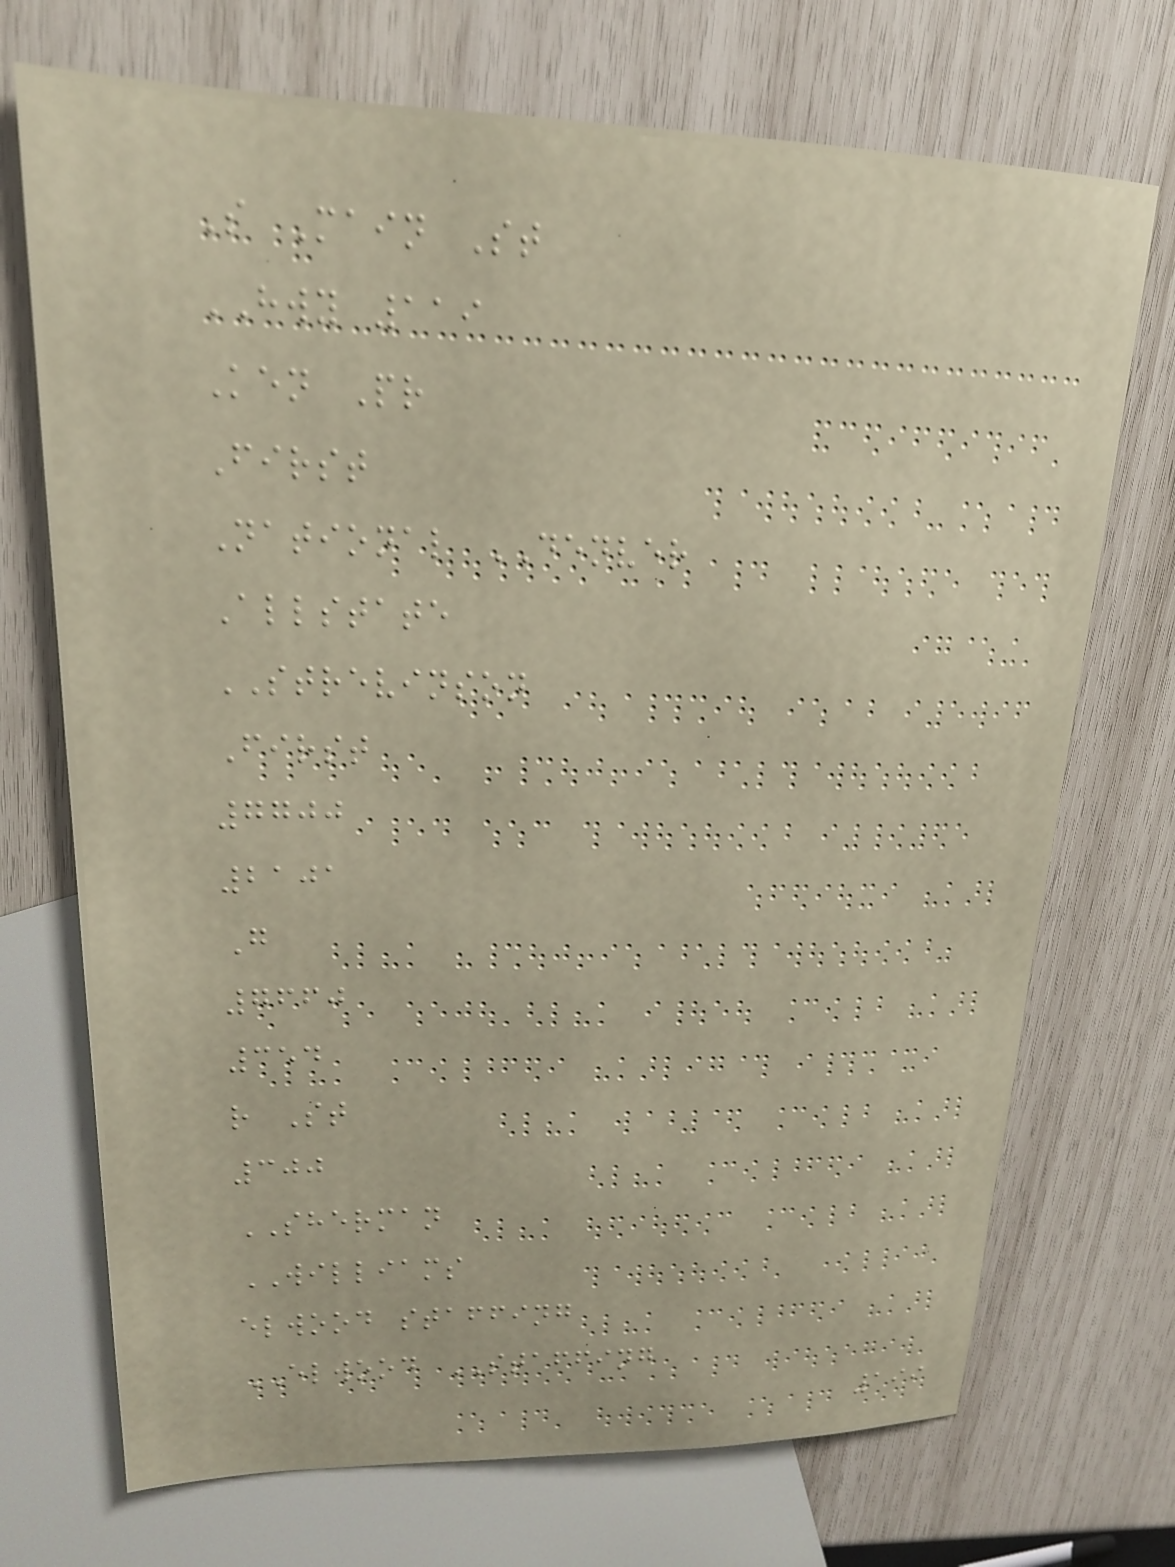S Main St
HWY 119
Ken Pr
First
National DENVER
Allstate
STREVINSON
First
7700
2101
G
7660
354
r St
300
SHERMAN
WILLIAMS
elwood staffing
ELWOOD STAFFING
199
